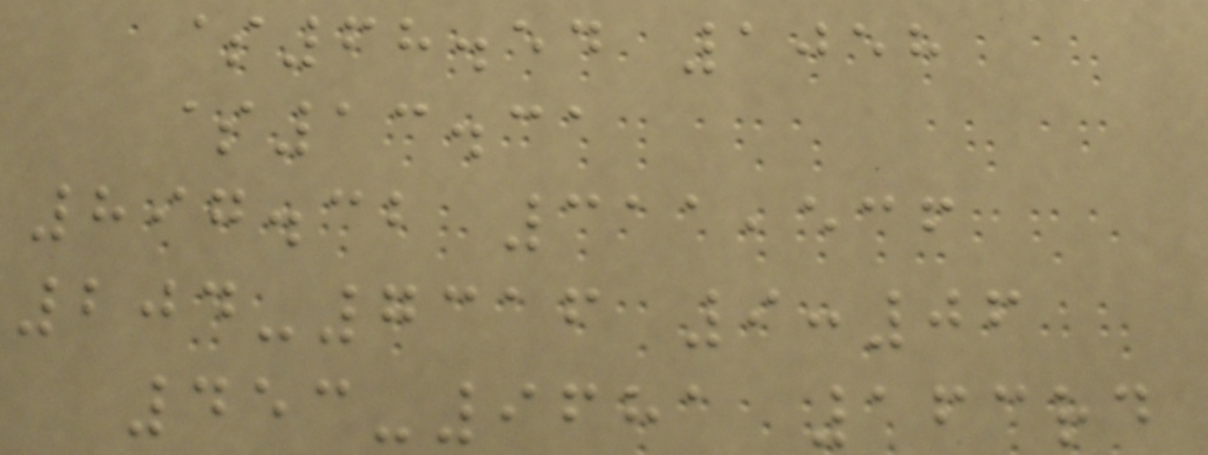$68.54 1058
$13.31
897.32 311,536
204-7316 9:06
453-9681 163rd
